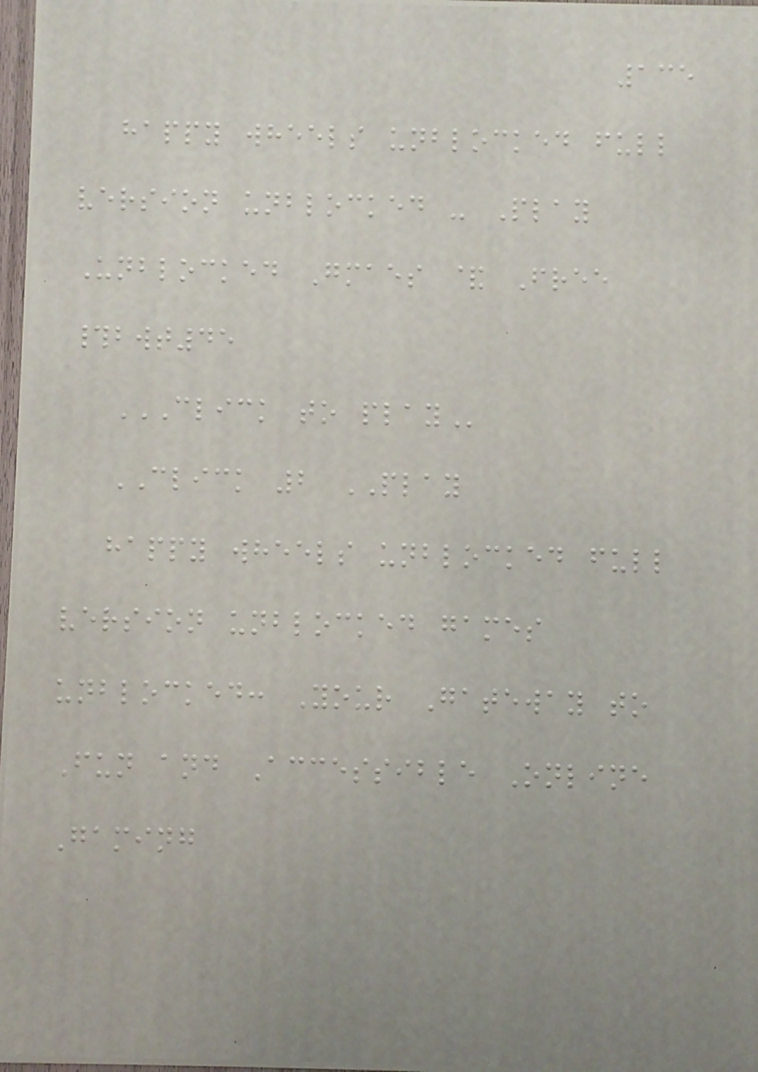135
happy wheels unblocked full
version unblocked - Play
Unblocked Gmaes & Free
#bwt45
CLICK TO PLAY
CLICK 2 PLAY
happy wheels unblocked full
version unblocked games
unblocked: Your Gateway to
Fun and Accessible Online
Gaming
